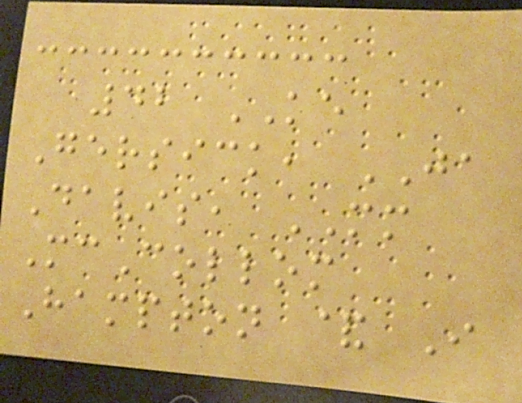42 KE
Gersick, JA
Davis, MM
McCollom
Hampton & I
